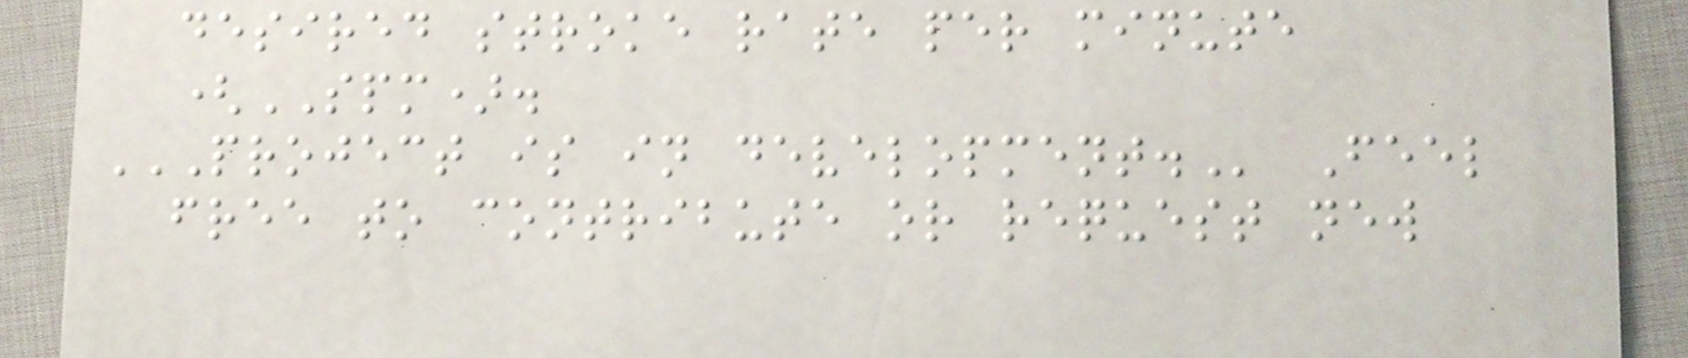desired stroke rate per minute
(SPM).
PROJECT IS IN DEVELOPMENT. Feel
free to contribute or request new
